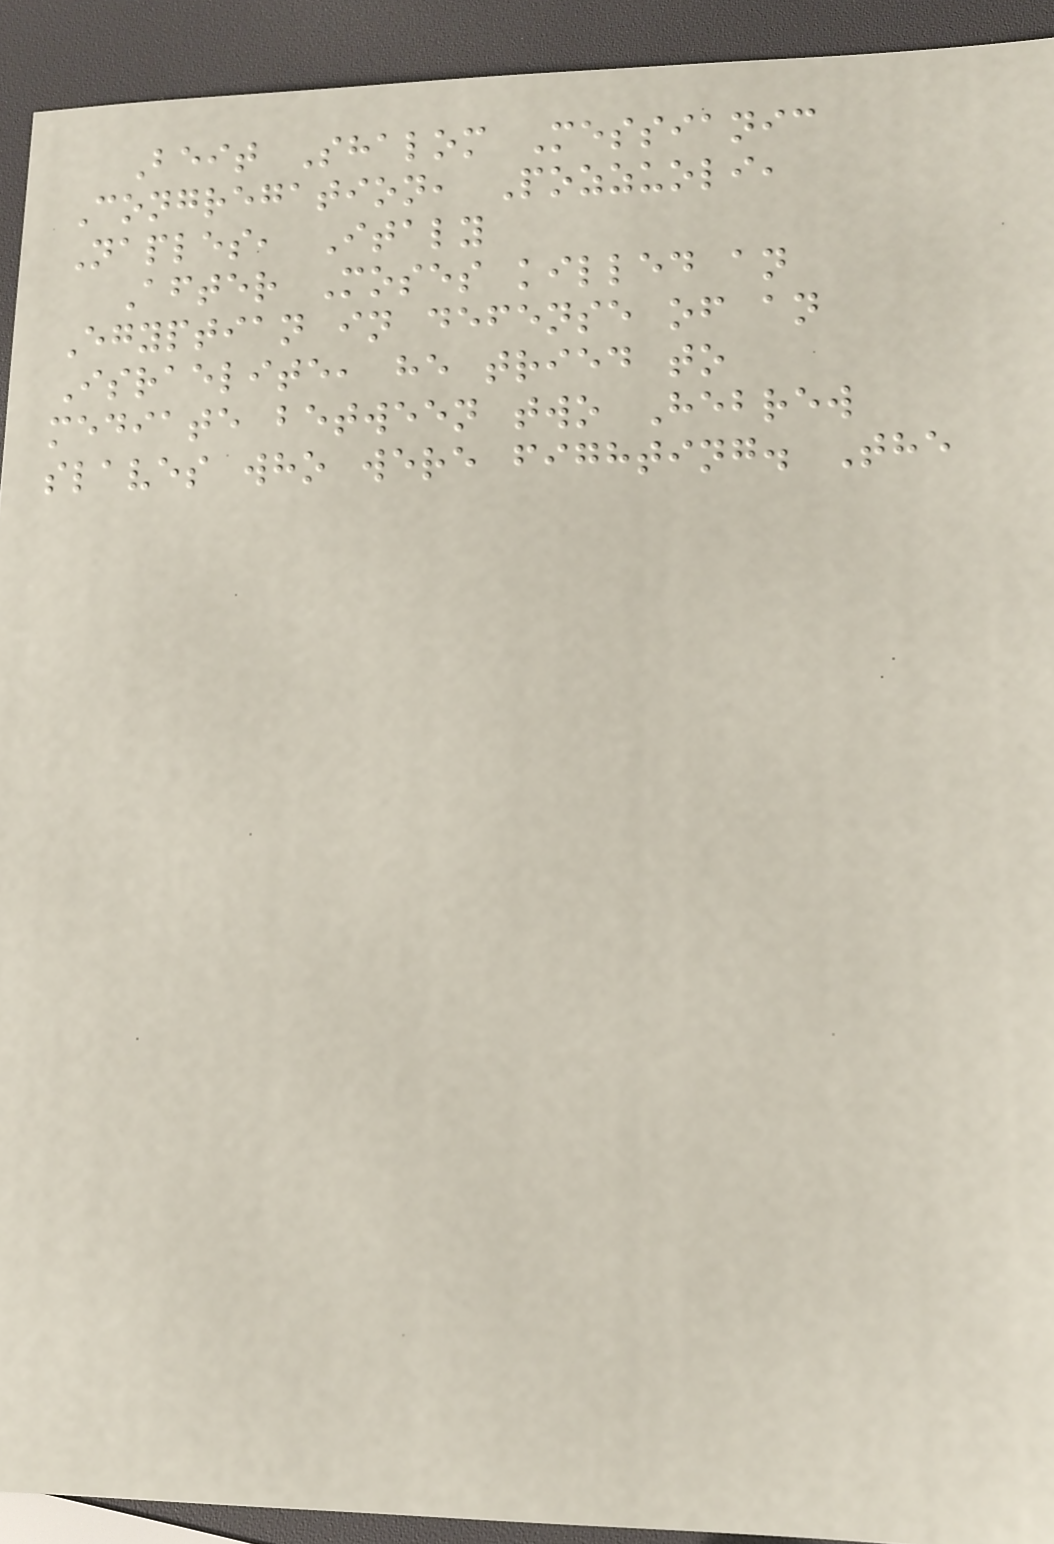Beit Shalom Messianic
Congregation, Pozzuoli,
Naples, Italy
After Moses killed an
Egyptian in defense of an
Israelite, he tried to
mediate between two Hebrew
slaves who were fighting. The
